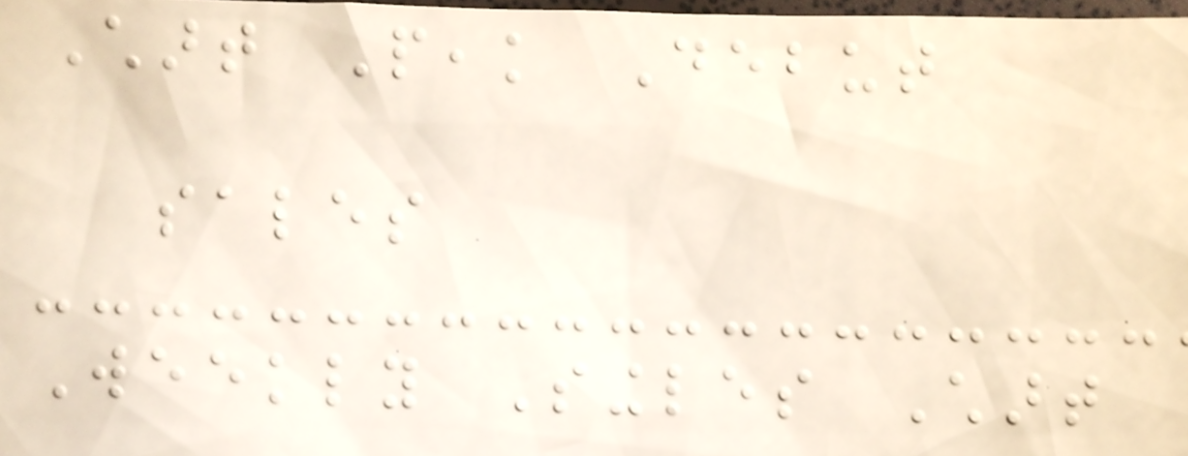Chart Peak Debut
sales
Weekly Singles Chart
